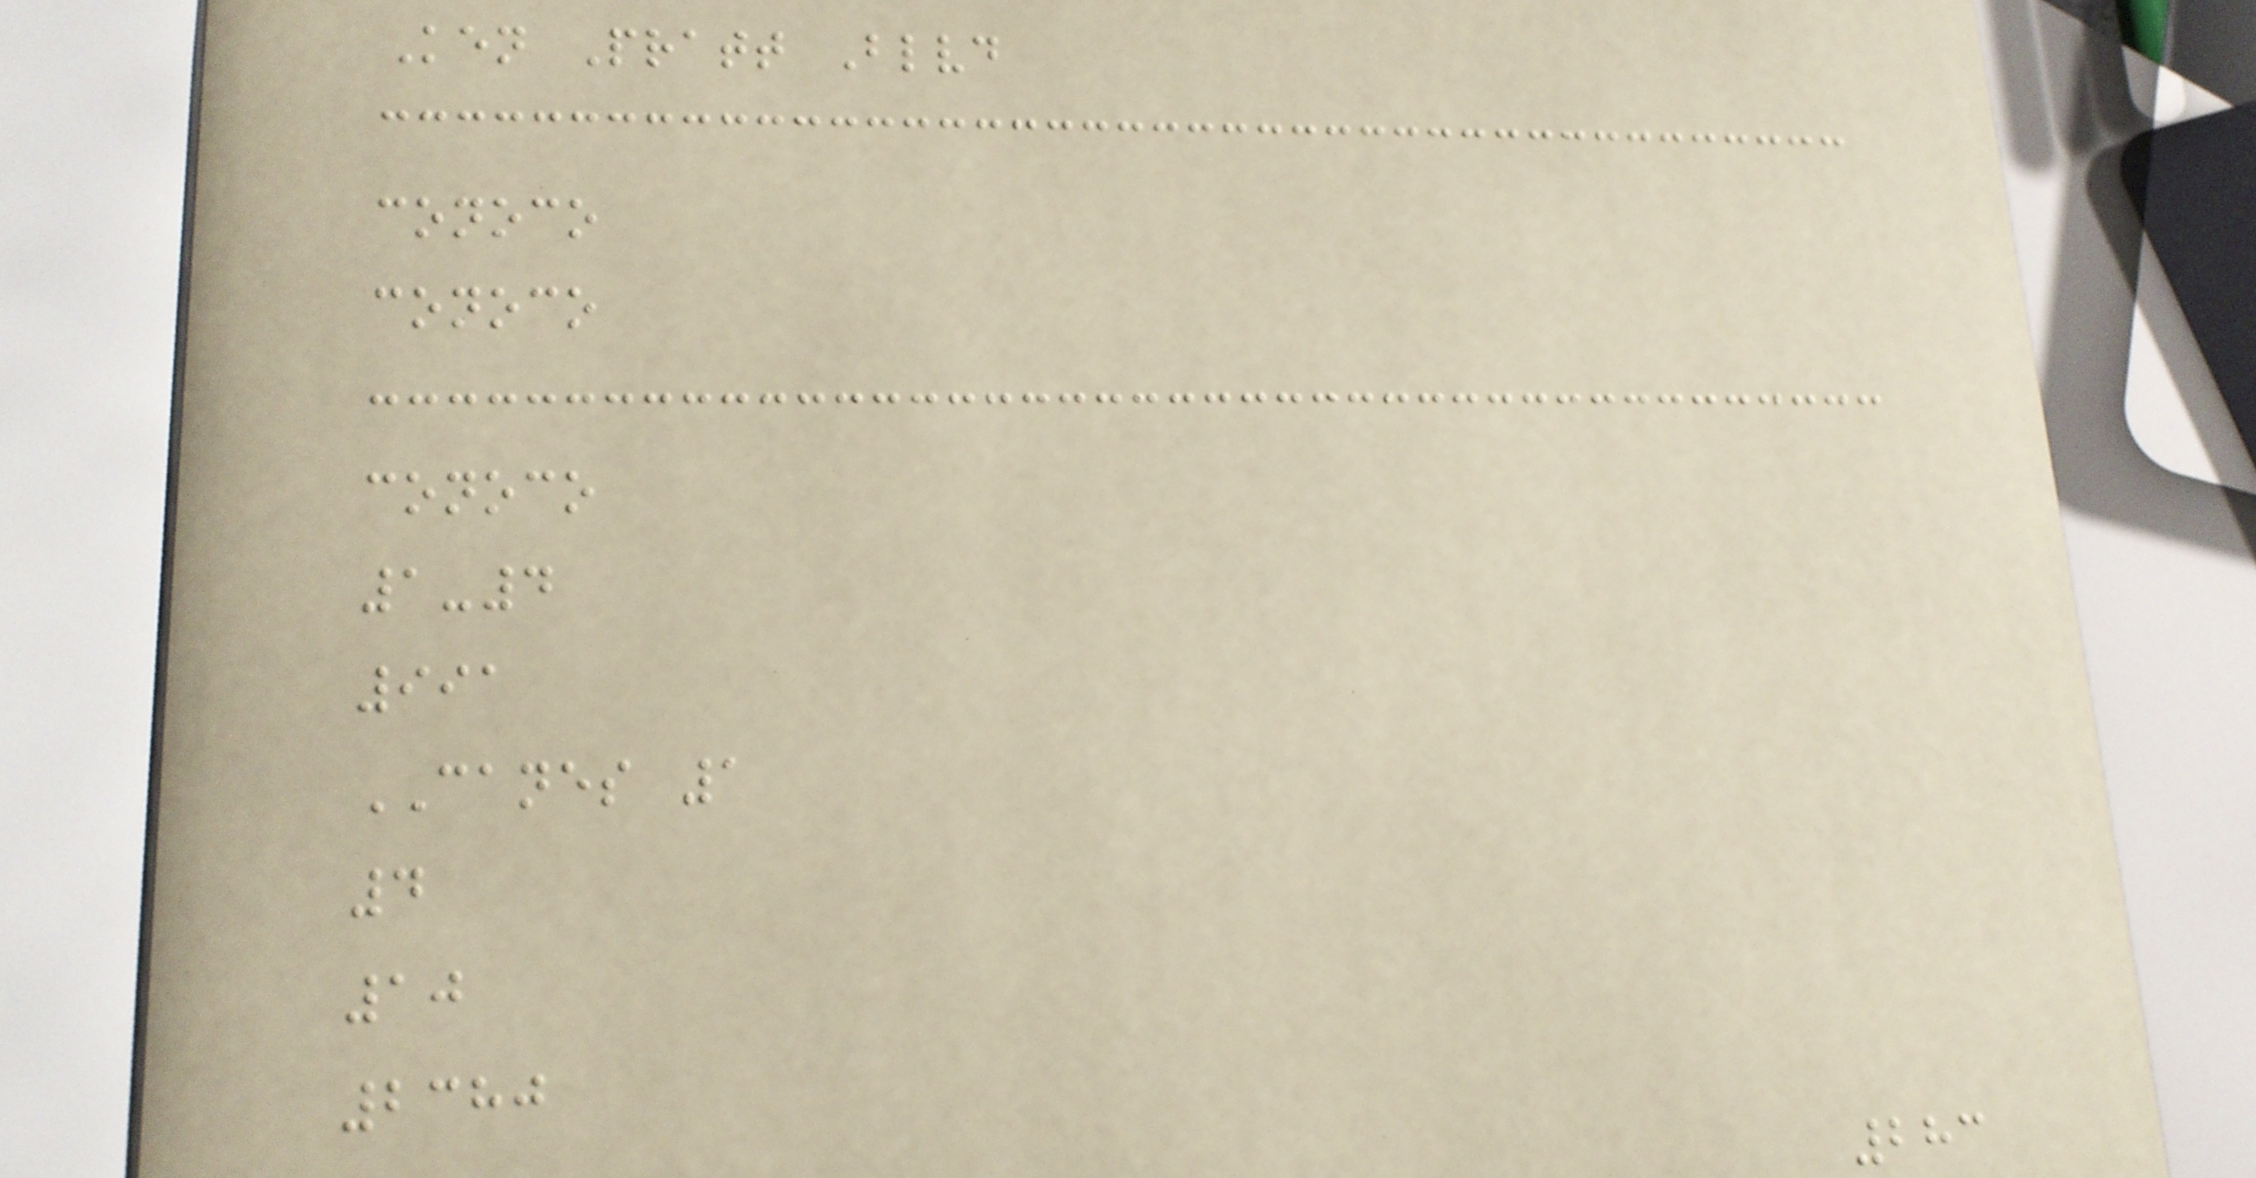Ken Pratt Blvd
conoco
conoco
conoco
1-4
991
CANES 1
4
10
2380
283
